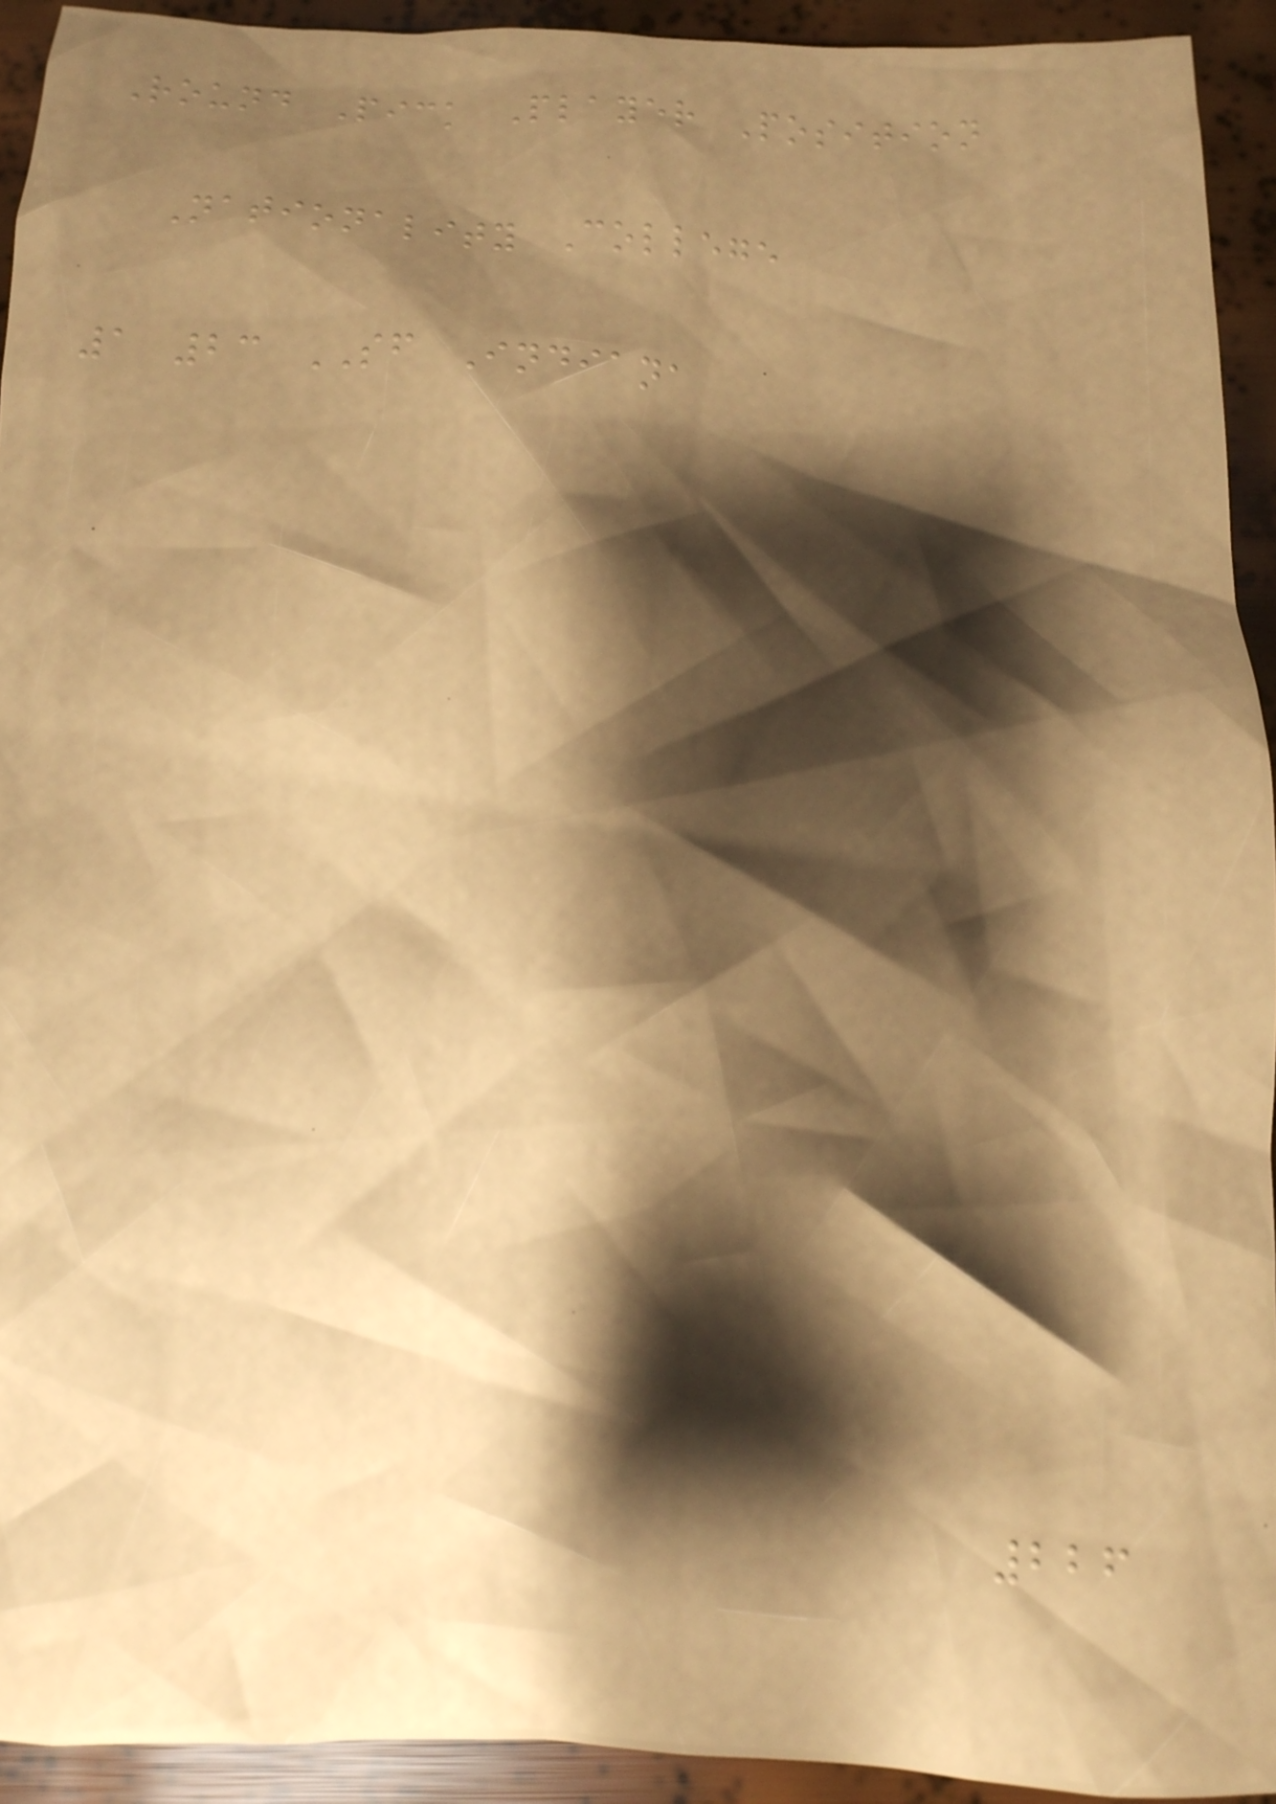Round Pick Player Position
Nationality College
1 23 SF Indiana
226
